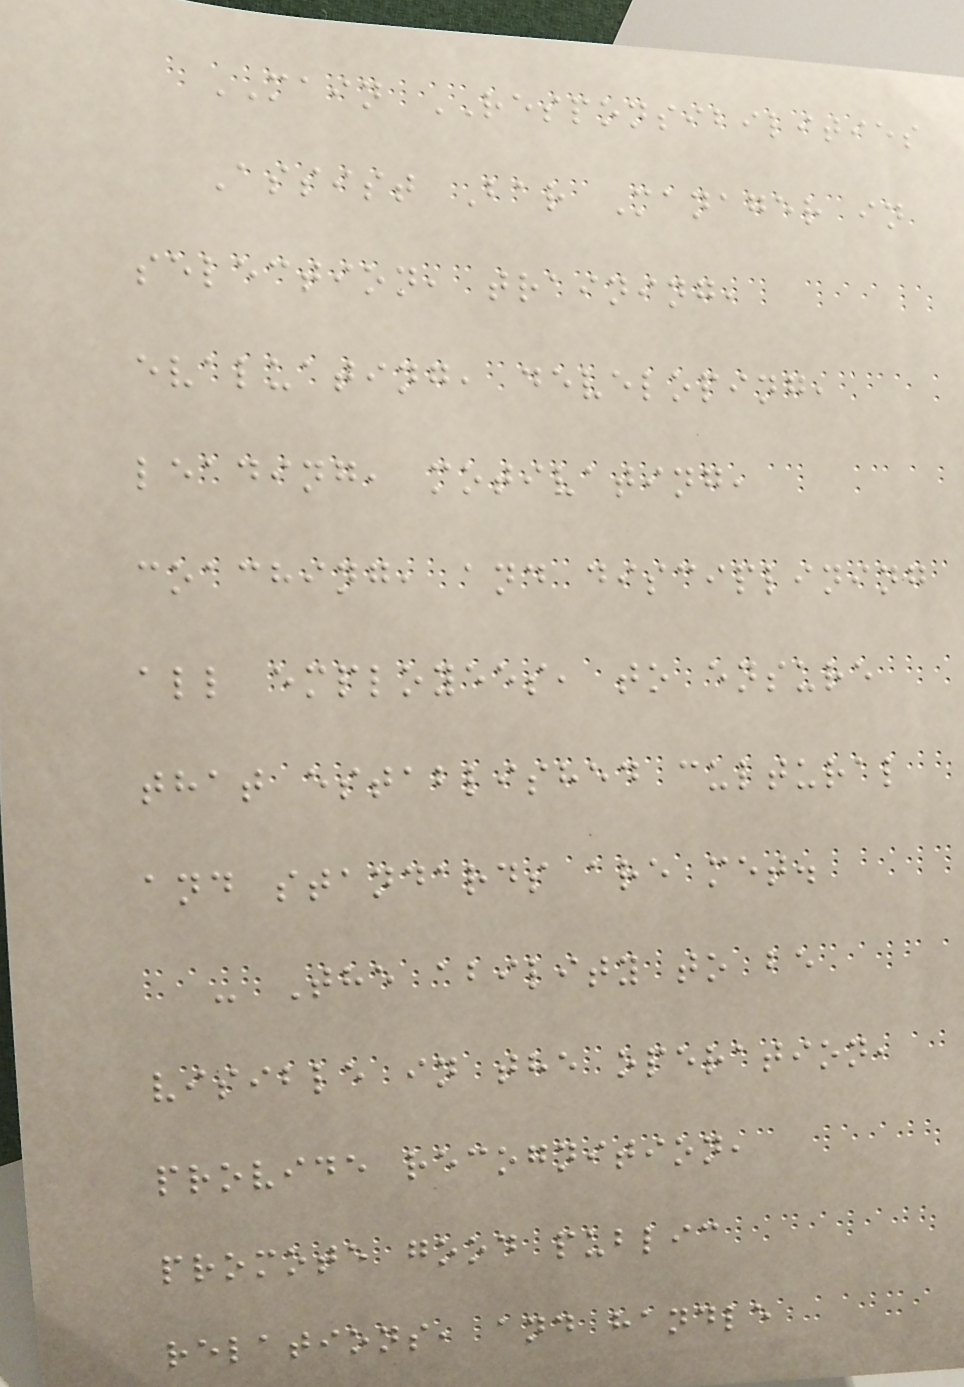MAIN RESPONSIBILITIES
Assist Bar Manager in
selection, training,
evaluating, developing,
leading, motivating,
coaching, and disciplining
all employees, to ensure
that established cultural
and standards are met.
- The ability to be
visible in the operation,
provide recognition,
promote good public
relations, and handle
